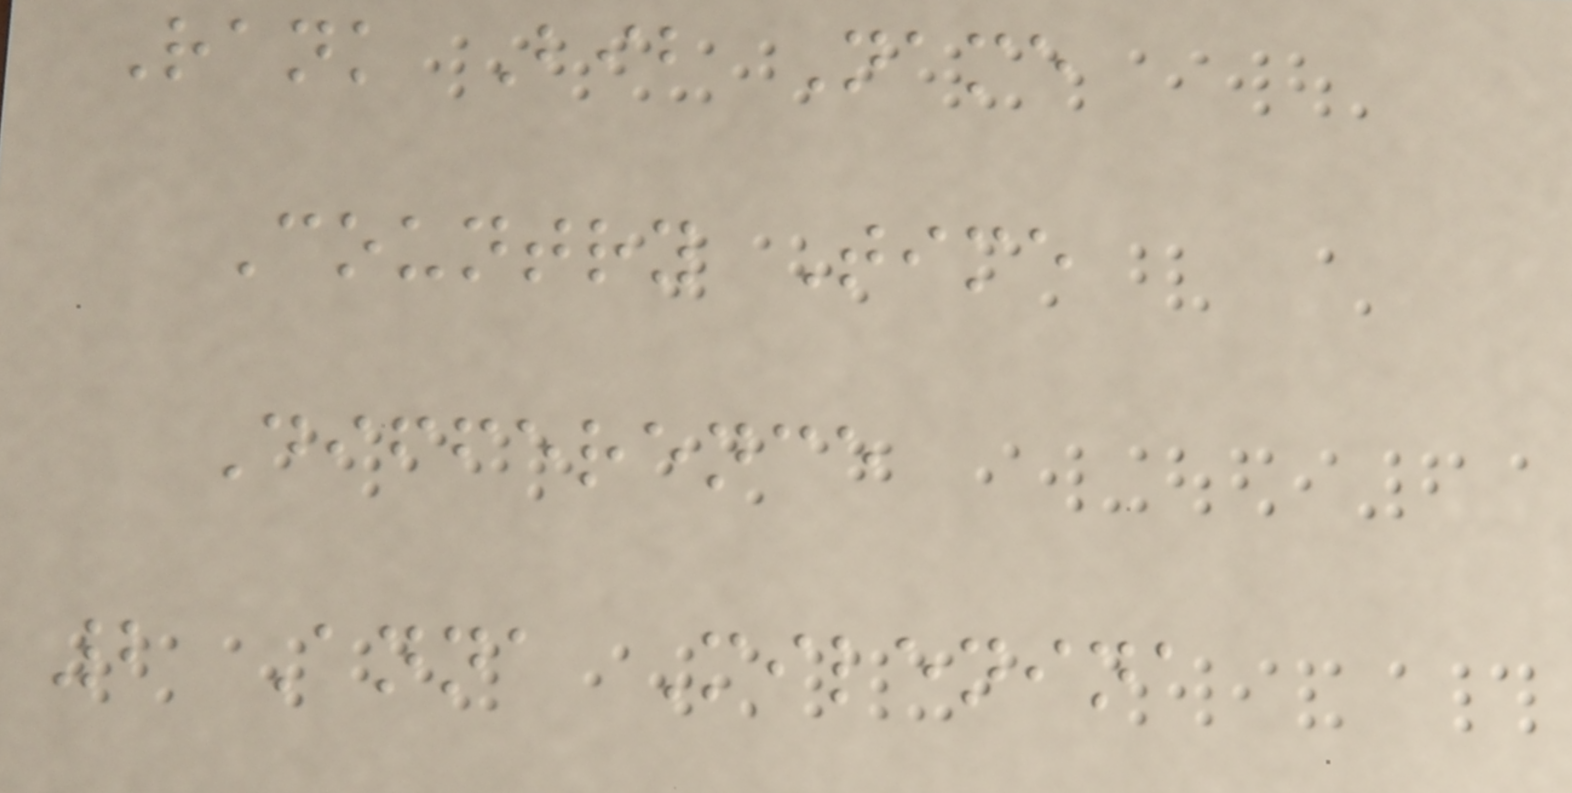Rank Bib Name
Country Time
Difference
2 Anna Milenina
